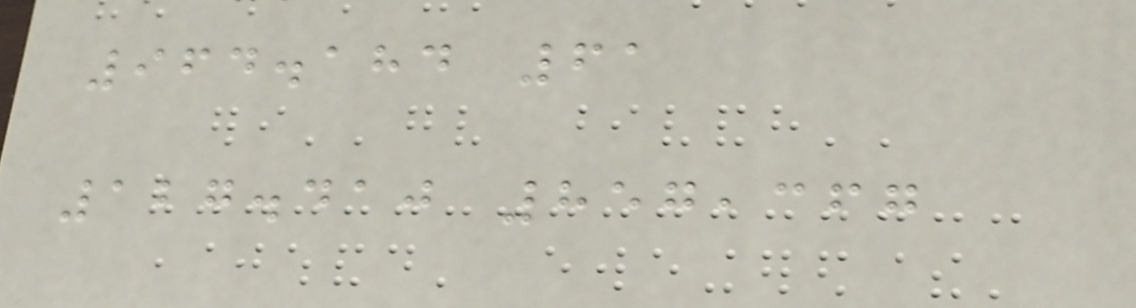964.184 61
127.410 857,367
